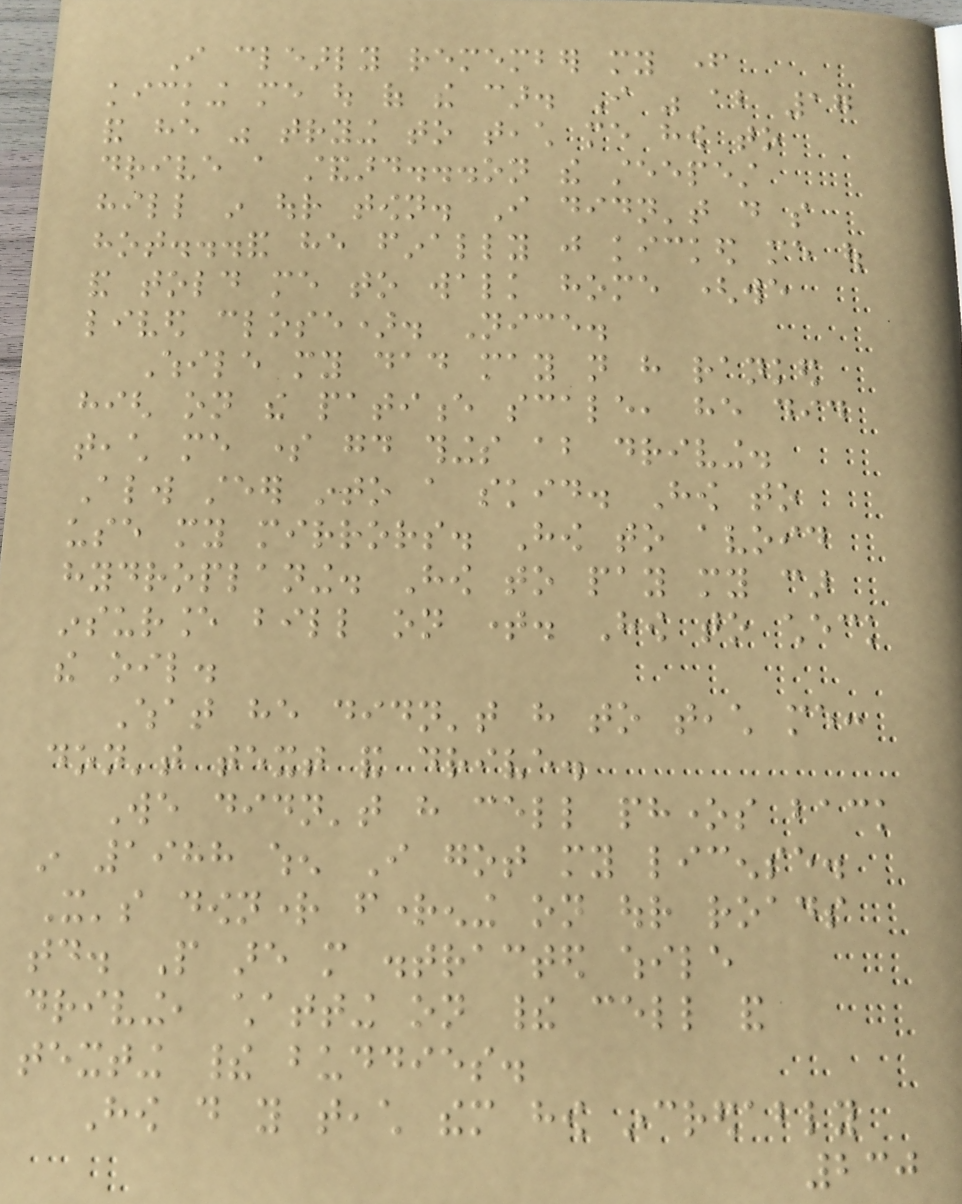I clearly remember my father
kicking me out of the car. I was about 17
and he was trying to teach me how to
drive a standard...on the steepest
hill in our town. I didn't do so
hot...and he finally just kicked me out
and told me to walk home (we
lived close). Nice.
While my dad may not have ranked
high on the patience scale, he did
teach me some good things about driving.
Always steer into a skid. How to
use my mirrors. How to avoid
hydroplaning. How to pay my car
insurance bill on time. How to check
the oil.
What he didn't have to teach me:
don't text and drive.
We didn't have cell phones back
in 1988 when I got my license.
It's downright frightening on our roads
today. People are more distracted while
driving, chatting on their cell and
texting their buddies.
How do you teach them how incredably
230
